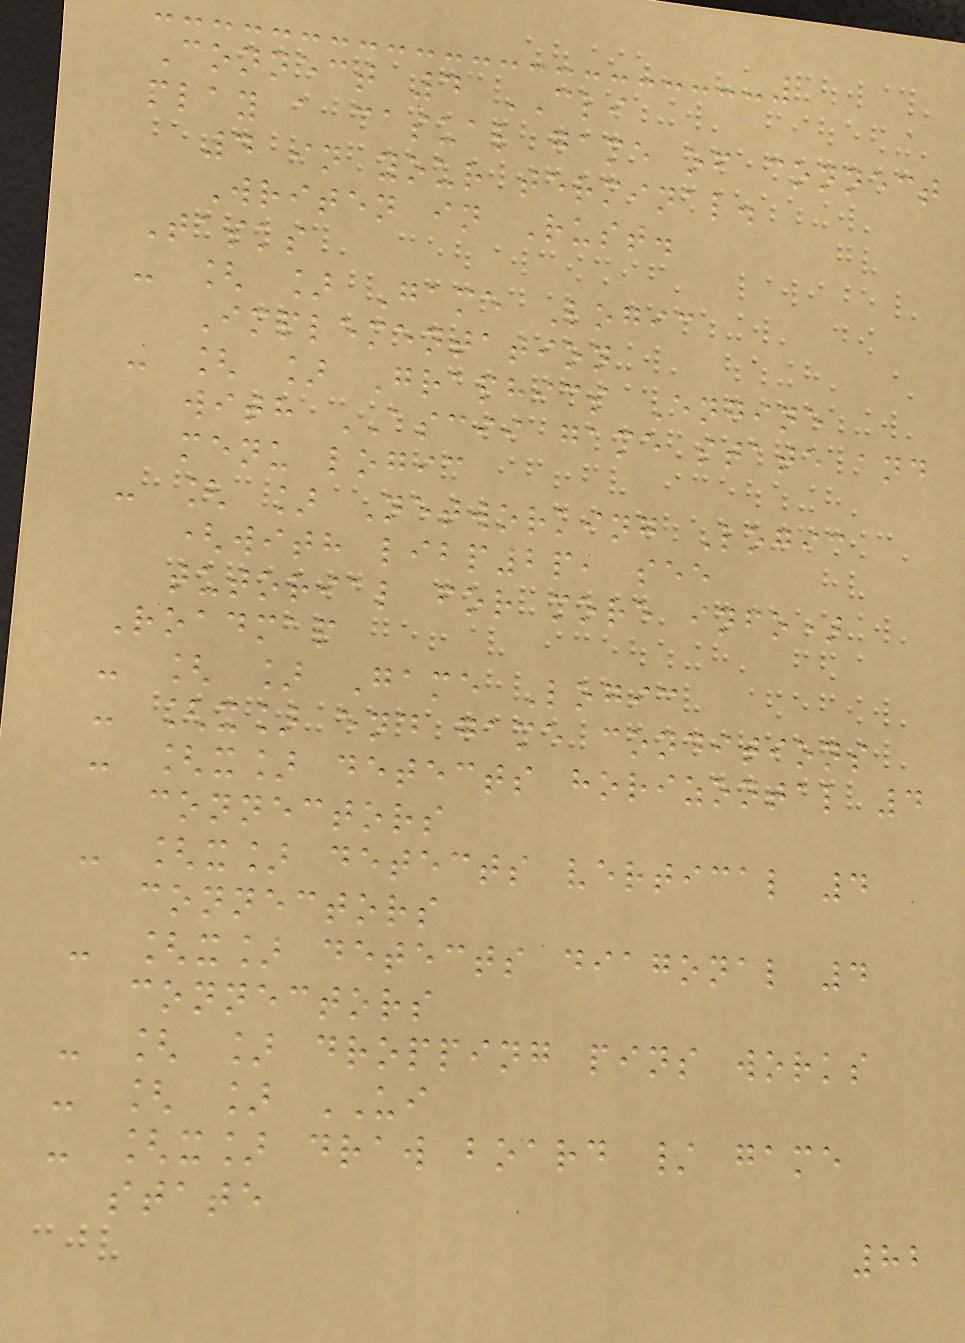Connect 4 CLI
play a casual game of connect
4 in your terminal.
Writen in Rust.
Tasks
- [ ] Game Logic
Implementation
- [ ] Graphics Engine
with ASCII game state and
menu logic
- [ ] Networking Logic
(with libp2p, see
tutorial for more info)
Roadmap
- [ ] Game Logic
- [x] end game conditions
- [x] detects horizontal 4
connectors
- [x] detects vertical 4
connectors
- [x] detects diagonal 4
connectors
- [ ] dropping pins works
- [ ] UI
- [x] draw board / game
state
82
